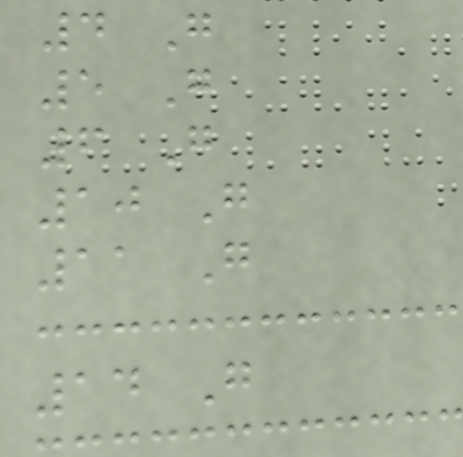4 G
5 G
6 G
10 G
11 G
14 G
